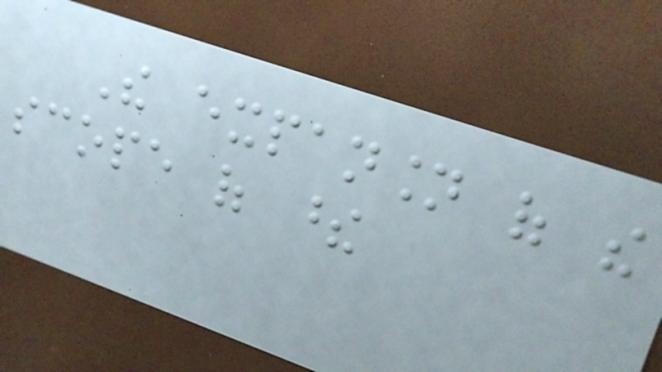The expansion of the
scope of these
